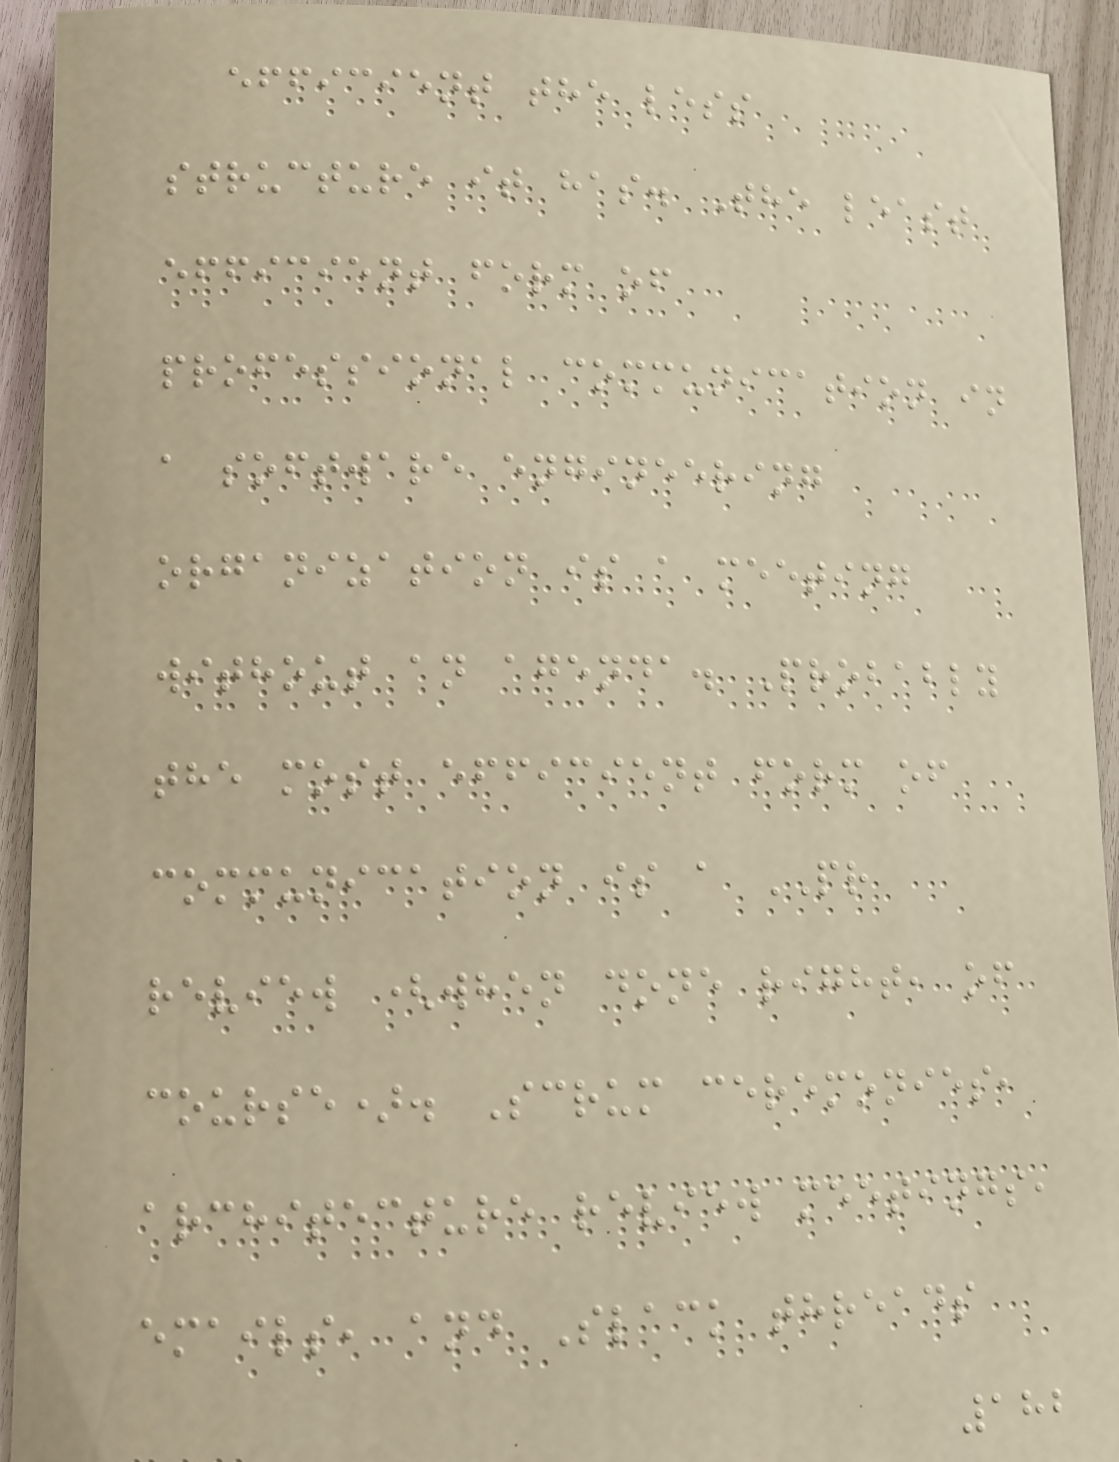efficient the less
structure it has. The least
efficient form of
professional communication in
a software engineering
organization is a meeting
without an agenda. Probably
the most efficient form of
communication is a PR
review (when done right, of
course). Scrum ceremonies,
architecture review meetings,
emails, and Slack threads
182
